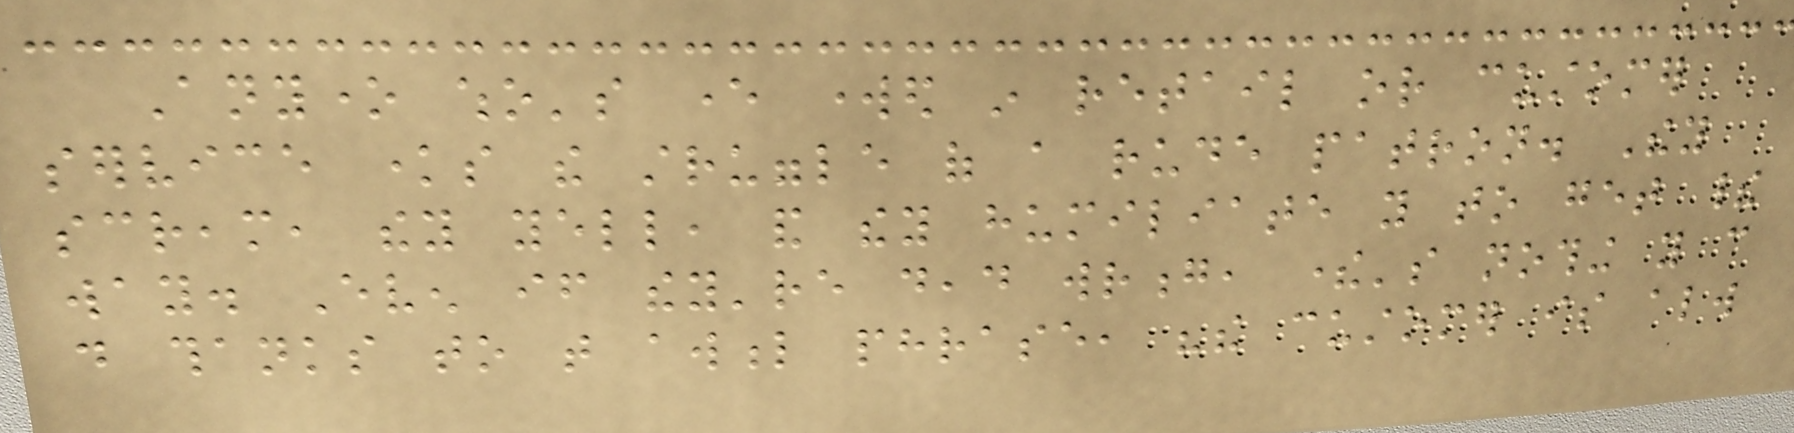Anyone who's ever worked in retail or customer
service knows the struggle of a rude patron. They
scream, they yell, and they humiliate you to get their
way. Even if they're dead wrong, there's nothing you can
do thanks to that awful phrase, "the customer is always
